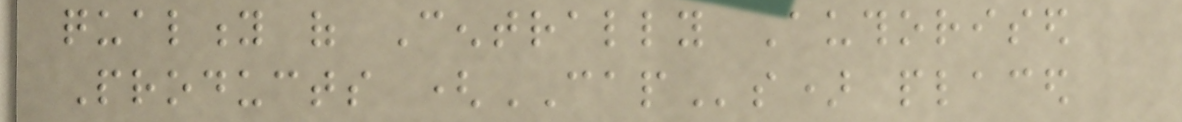quality of Centrally Authorised
Products (CAPs) placed
